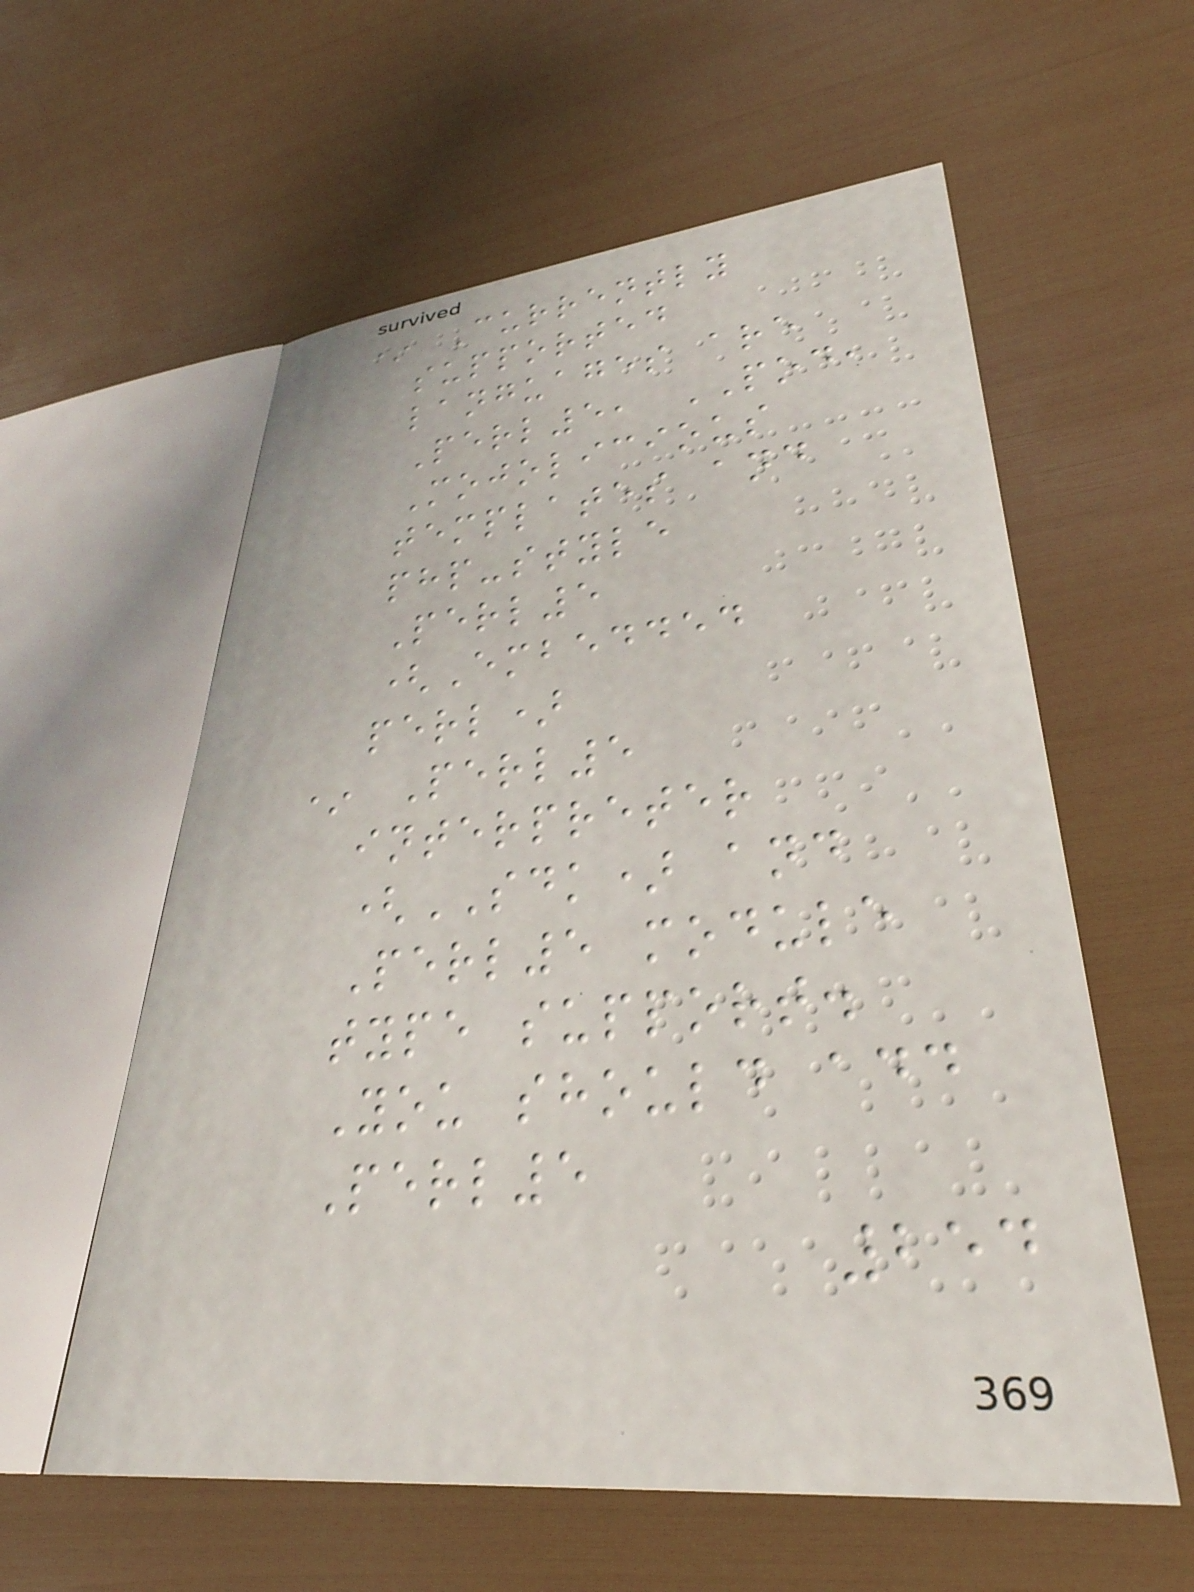* Currently
supported
languages are
Perl5, POD,
Mojolicious
templates and
php-style
Perl5
(Embedded
perl)
* Perl5
interpreter
(SDK) and
Perl5 module
type support.
You should add
Perl5
254
